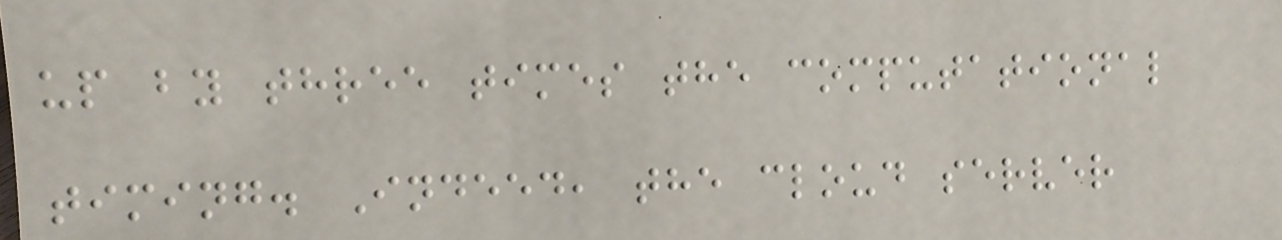up by three times the computational
timing. Indeed, the cloud server
